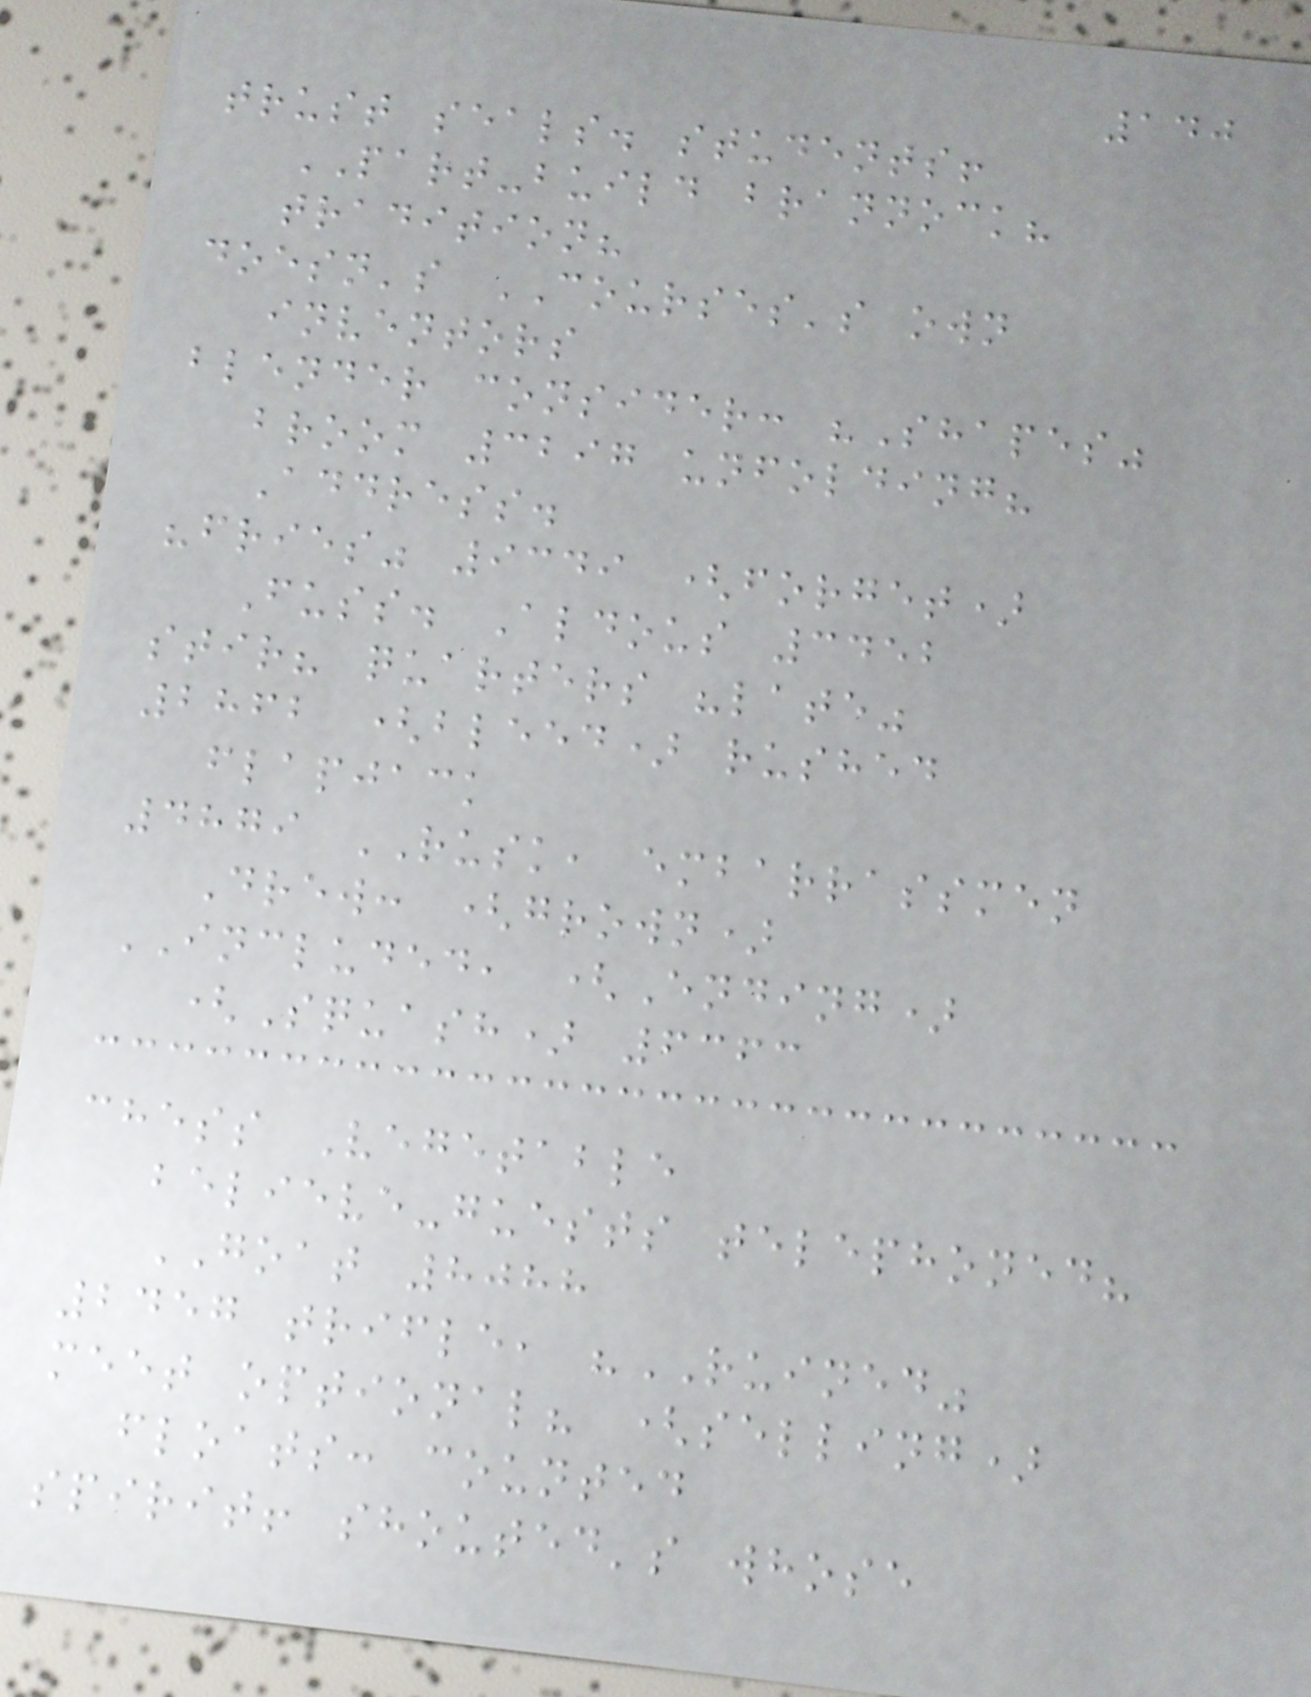140
trust seals. students!
PART-build brannock?
tradition?
doesn's COURSES's own
inventors
blender consider: "Shapes"
broom 3297 unfolding?
Address.
"fries" 9349 (forget)
Fuss. Aldous 3452
stir? quarters "late"
2862 (bleed) rushed
flapjack
4879 RUSK, embarrassmen
Drew: (grown)
INCLUDED, (Ending)
(Squash) 6363
chess Vegetable
believe-guests telephoned?
GOAT 8088
2457 trifle, "RUINED"
meet optional? (selling)
floats: counted
spirit! shouted's whose
